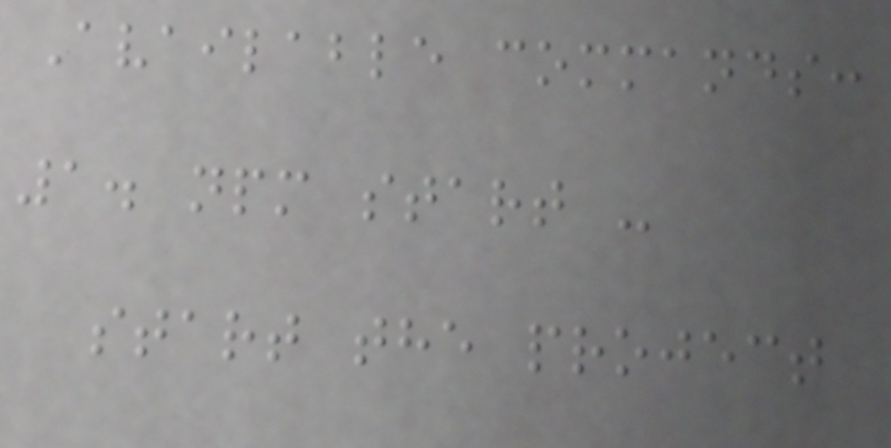Available commands:
1. npm start -
start the project
